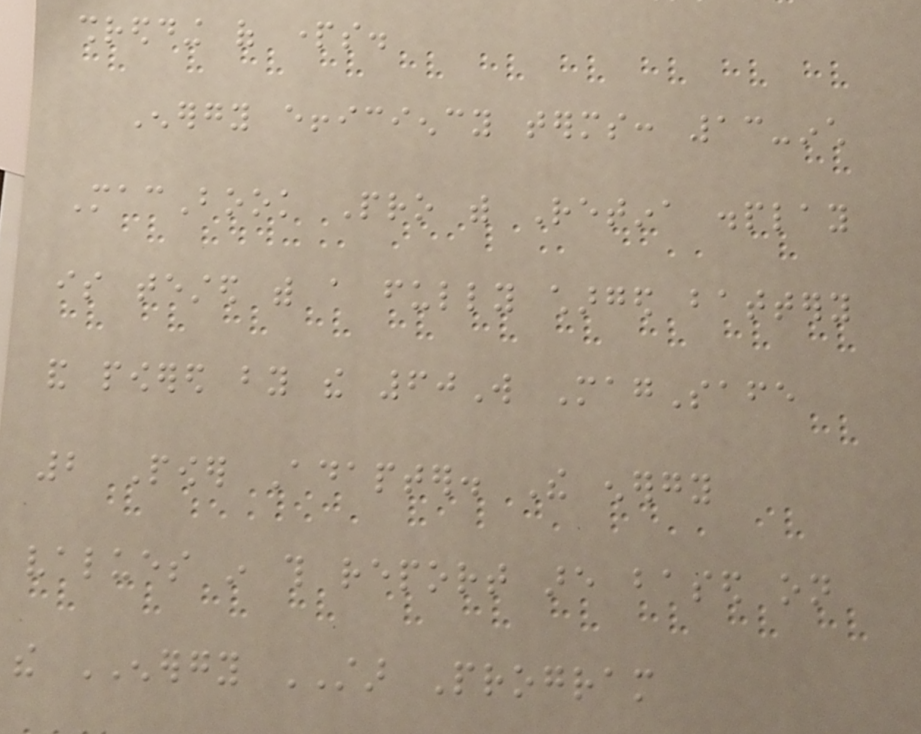shredding of parts.
Energy efficiency terms: 13-inch
MacBook Pro with Retina display
is tested with a fully charged battery
and powered by the 60W MagSafe
2 Power Adapter. The energy
values in this report are based on
the ENERGY STAR Program
